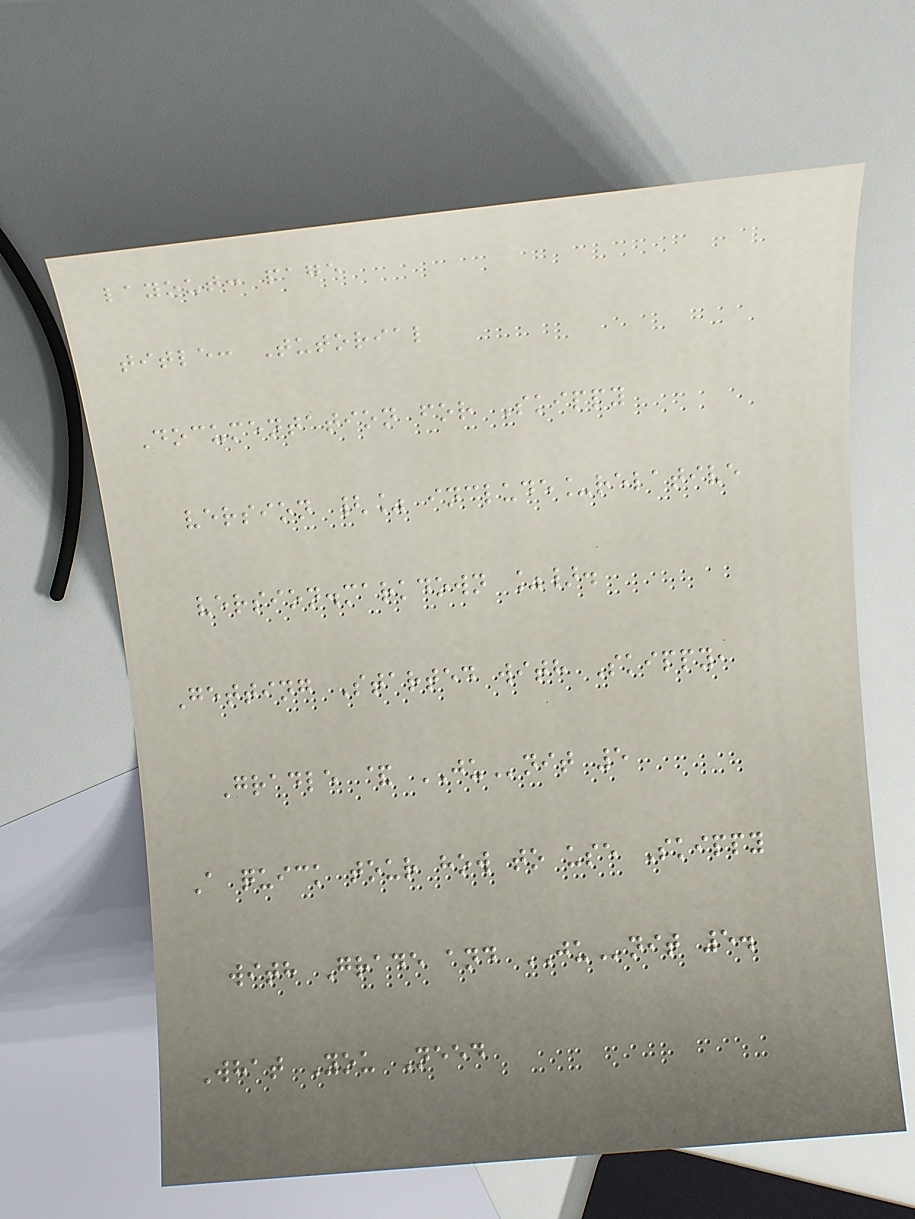layout: page
title: Tutorial
Documentation for Skippy
version {% include_relative
version.markdown %}.
Getting Started with Skippy,
Gradle & JUnit 5
A quick tour how to use Skippy
with Grade and JUnit 5.
What You Need
